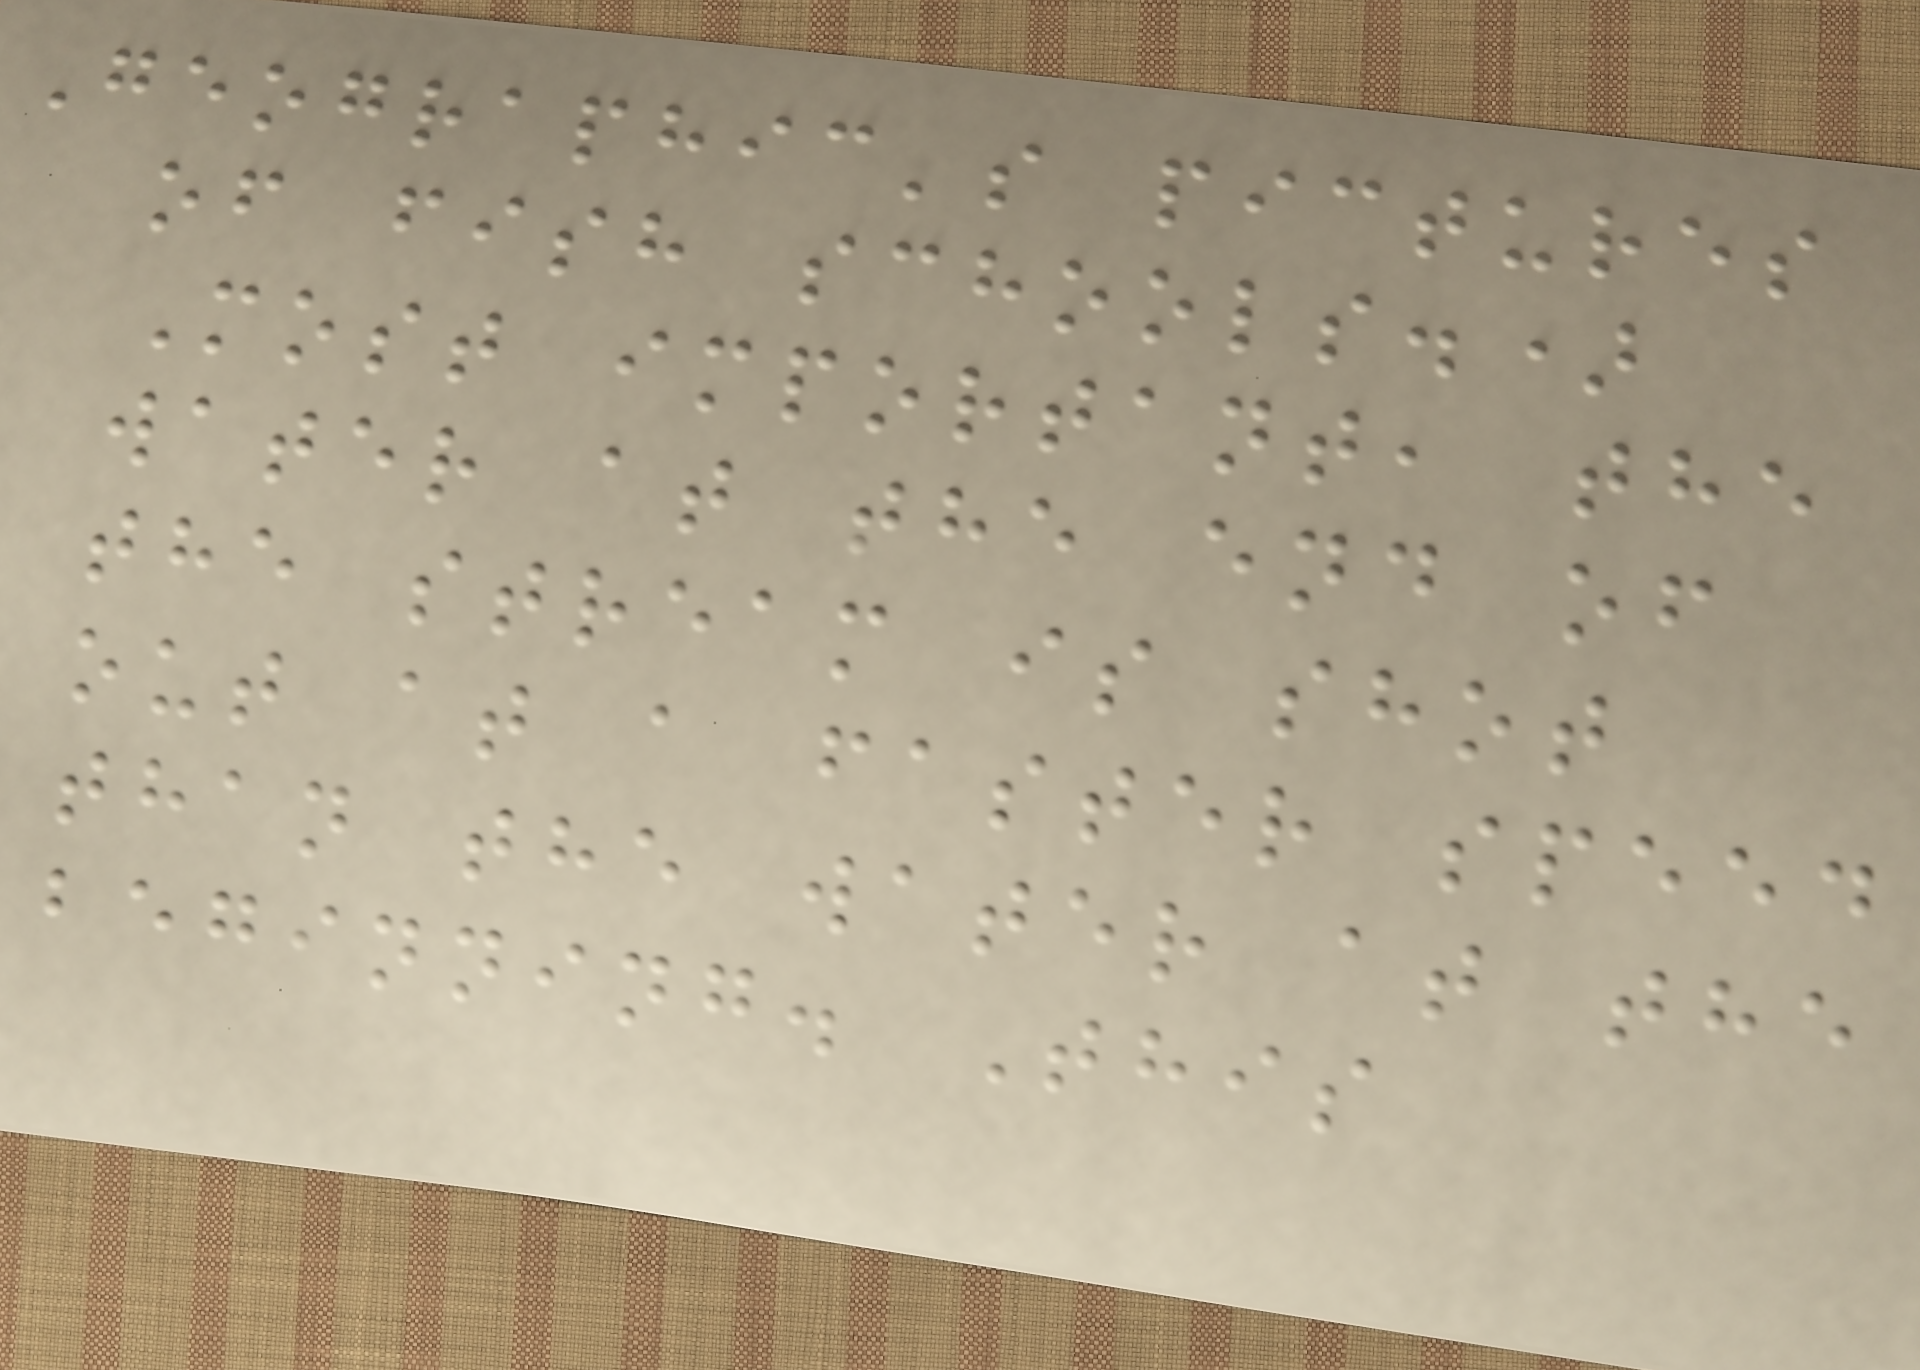Geographic's pictures
of fish schools.)
Most important, the
water at the end of
the stream is shot
out at a faster speed
than the water at the
beginning. This
